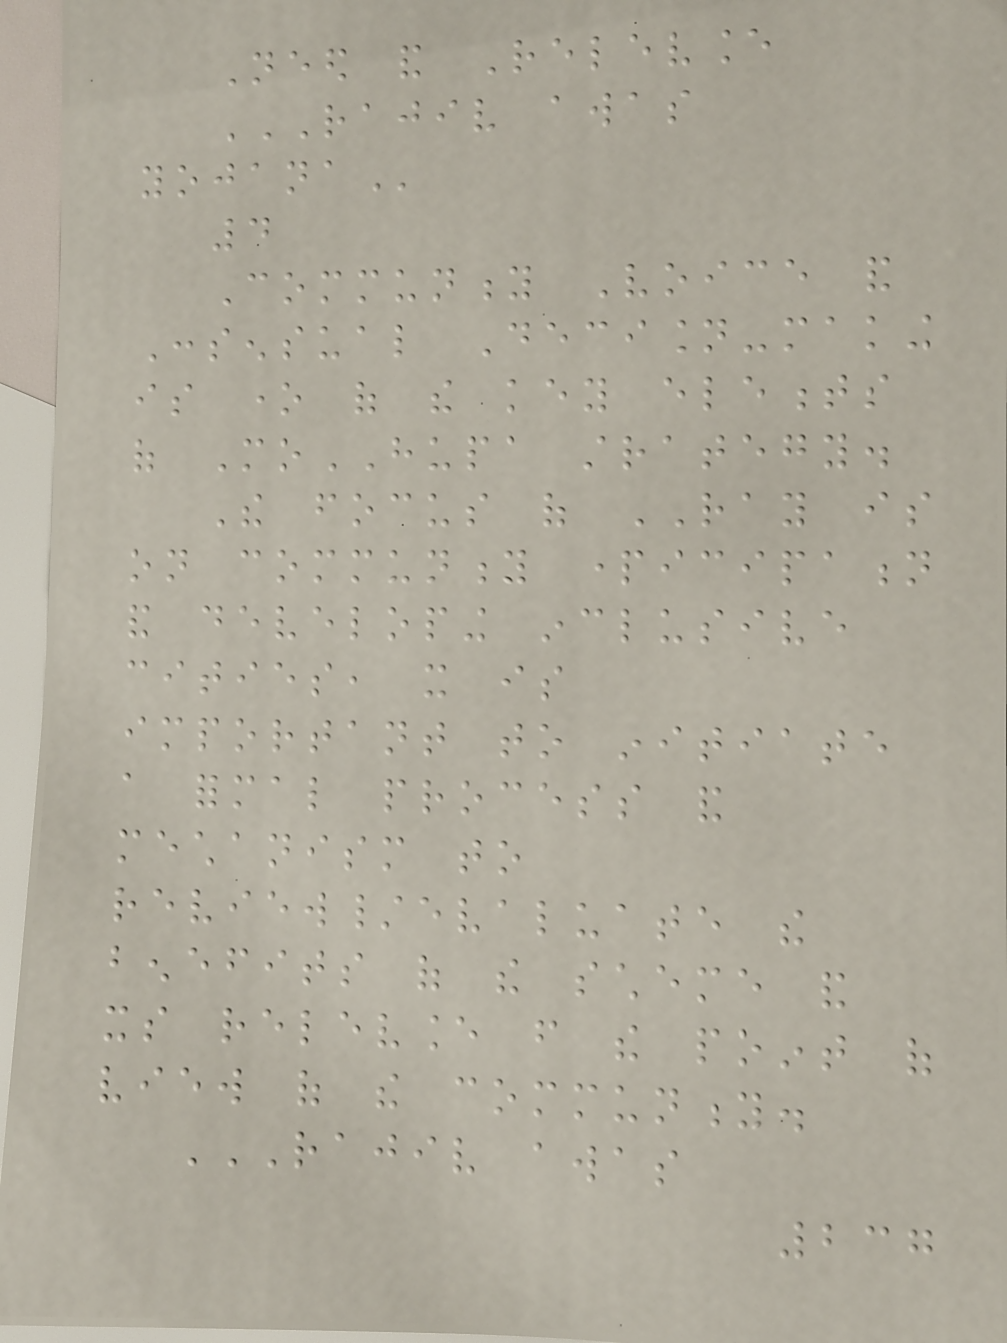Need and Relevance
RAJIV AWAS
YOJANA
4
Community Voice and
Consensual Decision-making
is one of the key elements
of MoHUPA strategy.
The focus of RAY is
on community participation
and developing inclusive
cities, it is
important to initiate
a formal process and
mechanism to
review/evaluate the
benefits of the scheme and
its relevance from the point of
view of the community.
RAJIV AWAS
237
